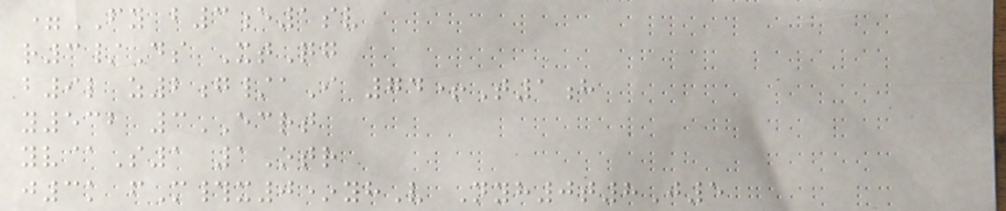=FY b3e1sv
r3/Ds XtQg
b9l z2g/aI 74+T1h
y532 3ECRT
yv@S1 1Otr
j3k fM#x0*yhV Nyh0t8J5
